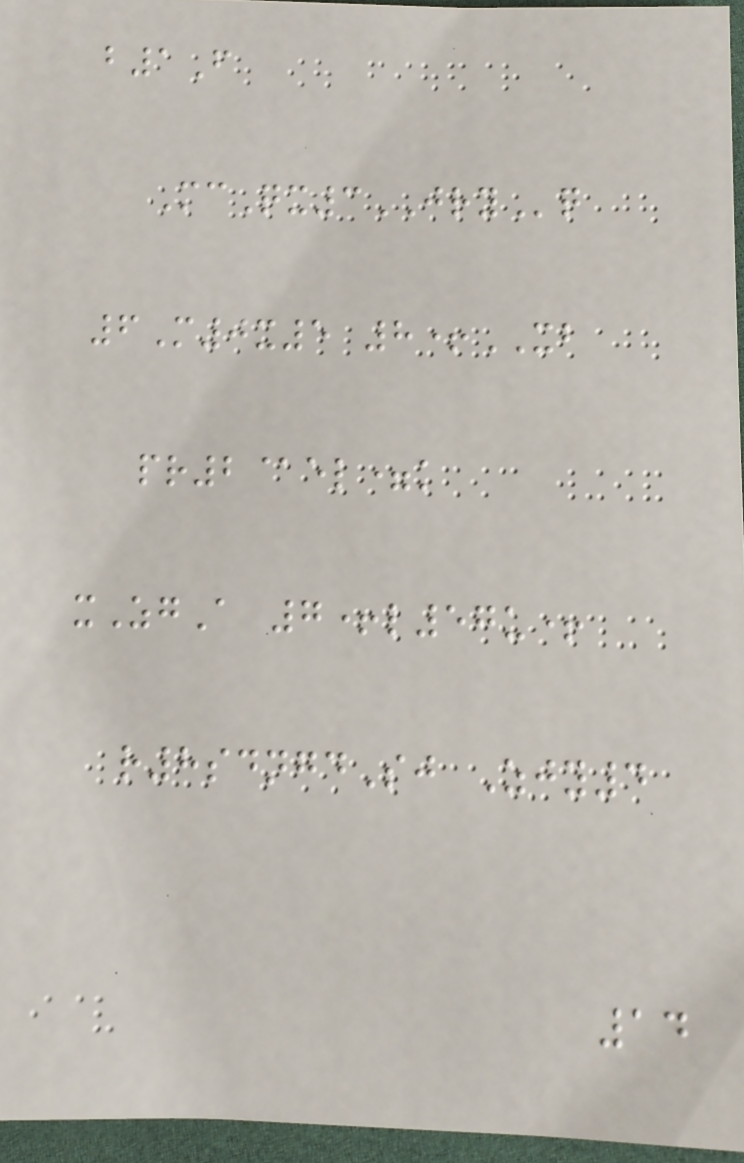b1F
McQx3JRYq
6M0x5 8+XB
pr2@el=k
xZgA 7+l57u+
r8sdngdSj Zjy4
14
